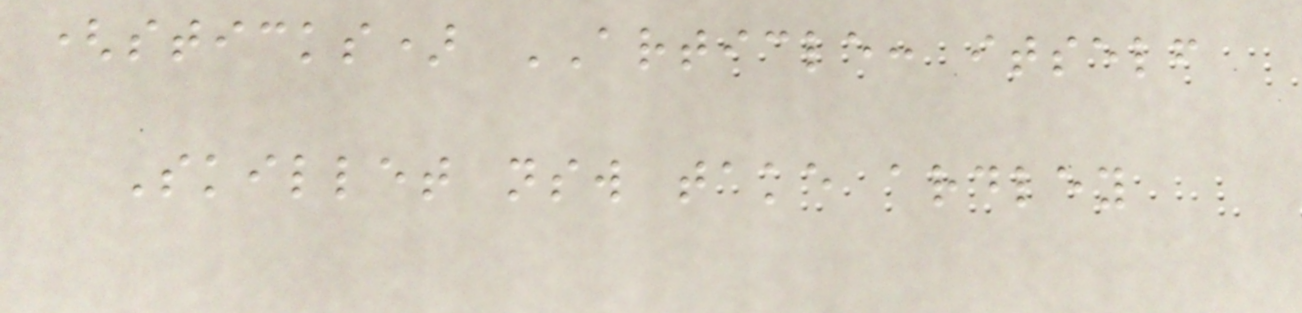(sticks) ARTICLE: itself
Skillet nsw take ardley
